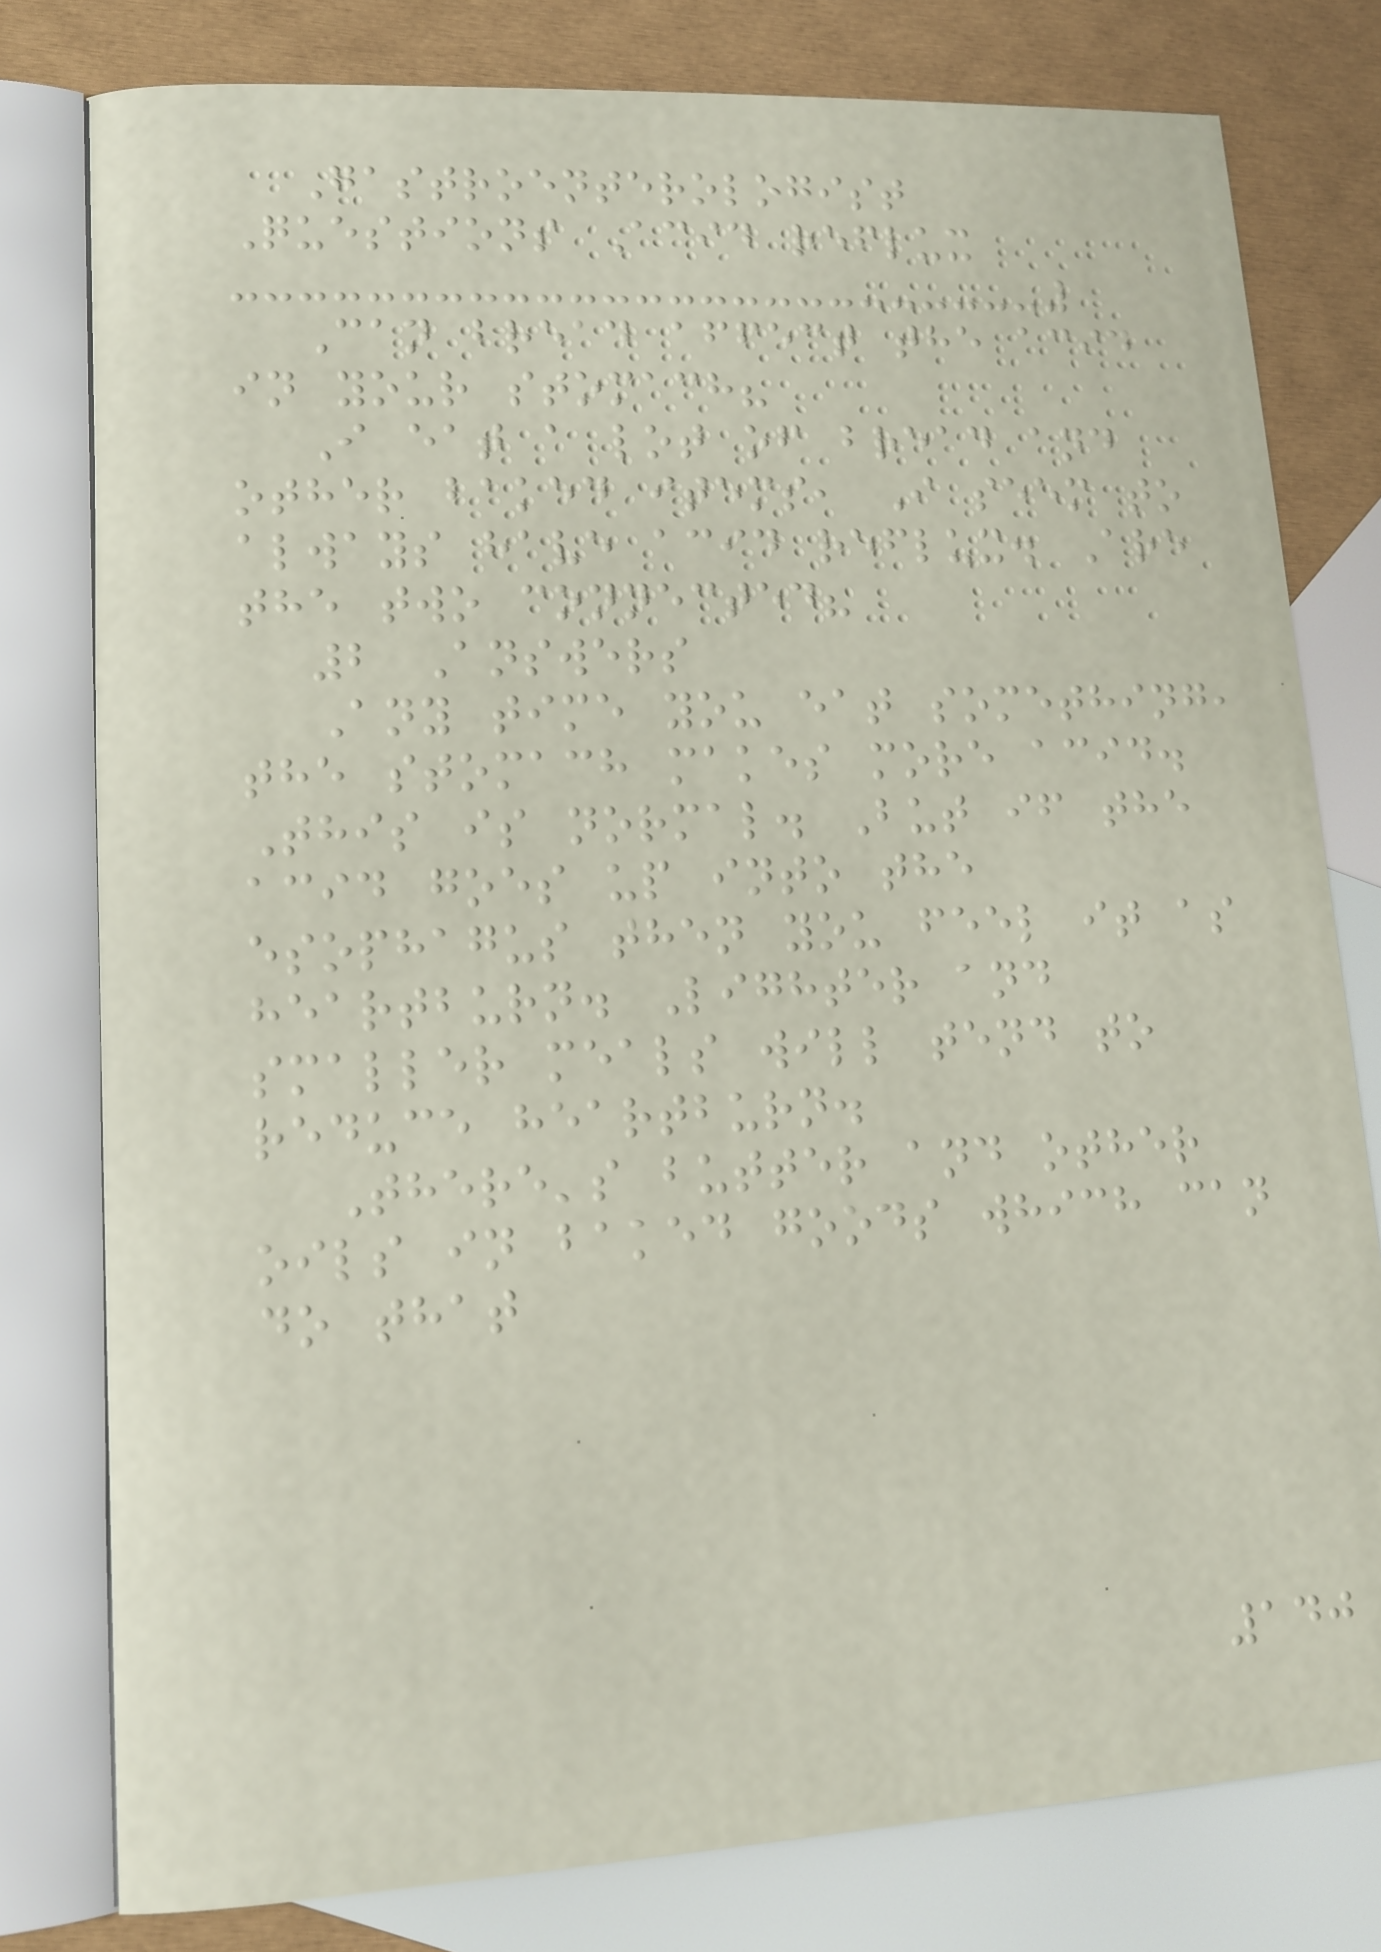Gastroenterologist
Questions Acid reflux
Can bread affect the acid
in your stomach?
I eat a lot of bread and
other baked items, I seem to
always have acid reflux. Are
the two connected?
2 Answers
Any time you eat something,
the stomach makes more acid.
This is normal. But if the
acid goes up into the
esophagus then you feel it as
heartburn. Lighter and
smaller meals will tend to
reduce heartburn.
There's butter and other
oils in baked goods which can
do that
140
